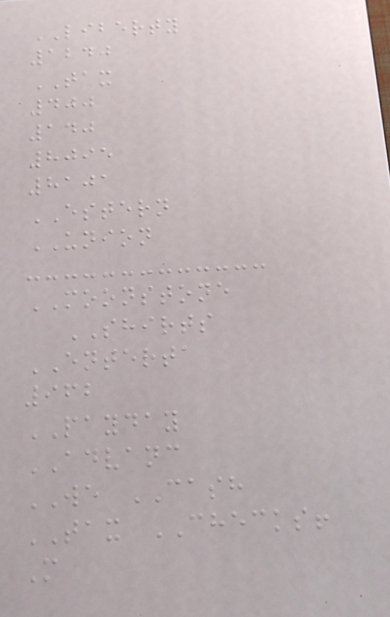LIBERTY
1240
TAX
400
140
8095
8101
ESTERN
UNION
MOONSTONE
SHIRTS
ENTERTA
962
PAYDAY
ADVANC
WE CASH
TAX CHECKS!
M
